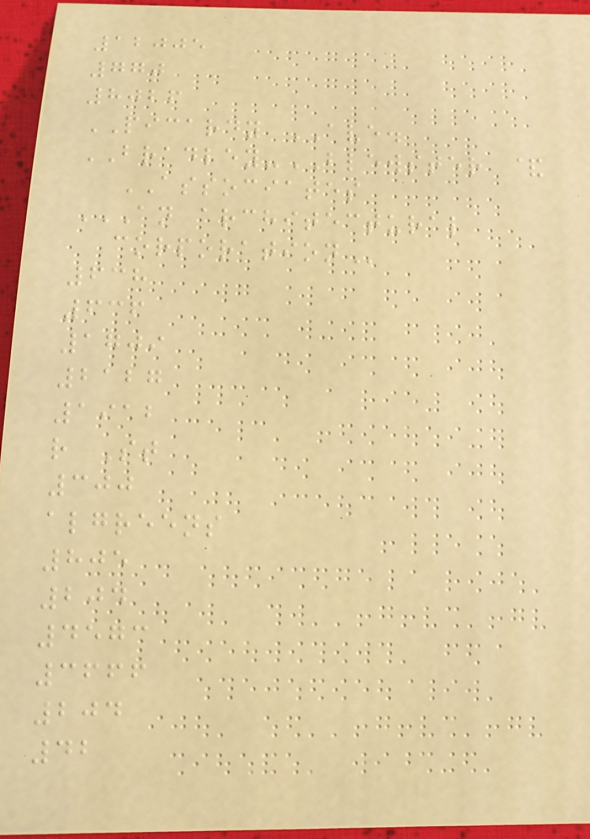12005
770
8026
PICARDY AVE.
BRADLEY-BLEWSTER &
ASSOCIATES
AN ARCHITECTURAL
CORPORATION
638
636
1709
2127
1912
r St
300
algreens
805
204
4573
3666
204
42
